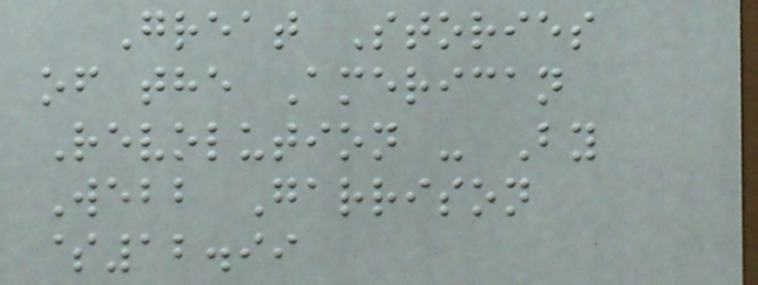Great Stories
of the American
Revolution - By
Webb Garrison
$12.99
